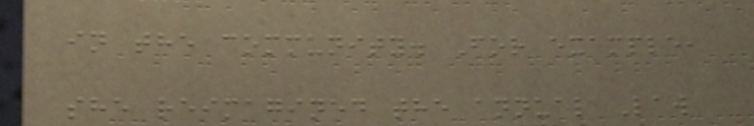in the community. For example,
she reimagined the annual Law
